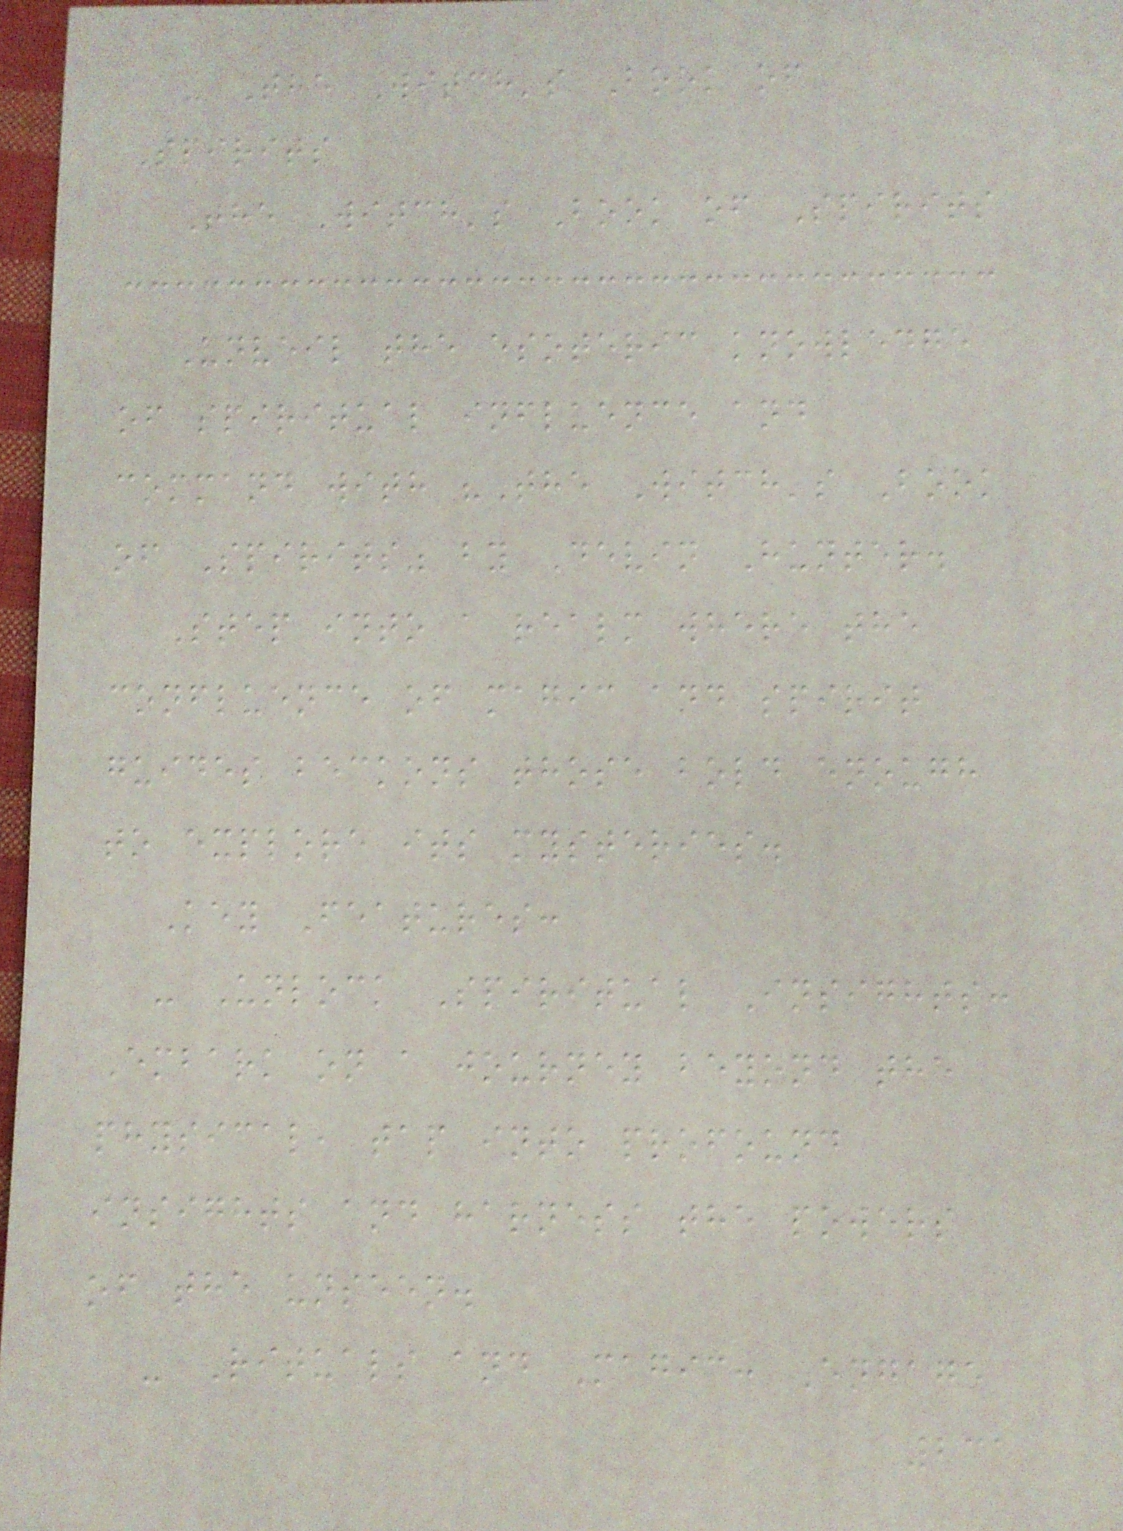- The Witch's Book of
Spirits
The Witch's Book of Spirits
Unveil the esoteric knowledge
of spiritual influence and
command with "The Witch's Book
of Spirits" by Devin Hunter.
Step into a realm where the
confluence of magic and spirit
guides beckons those bold enough
to explore its mysteries.
Key Features:
- Unlock Spiritual Insights:
Embark on a journey beyond the
physical, tap into profound
insights and harness the powers
of the unseen.
- Rituals and Magic: Engage
231
